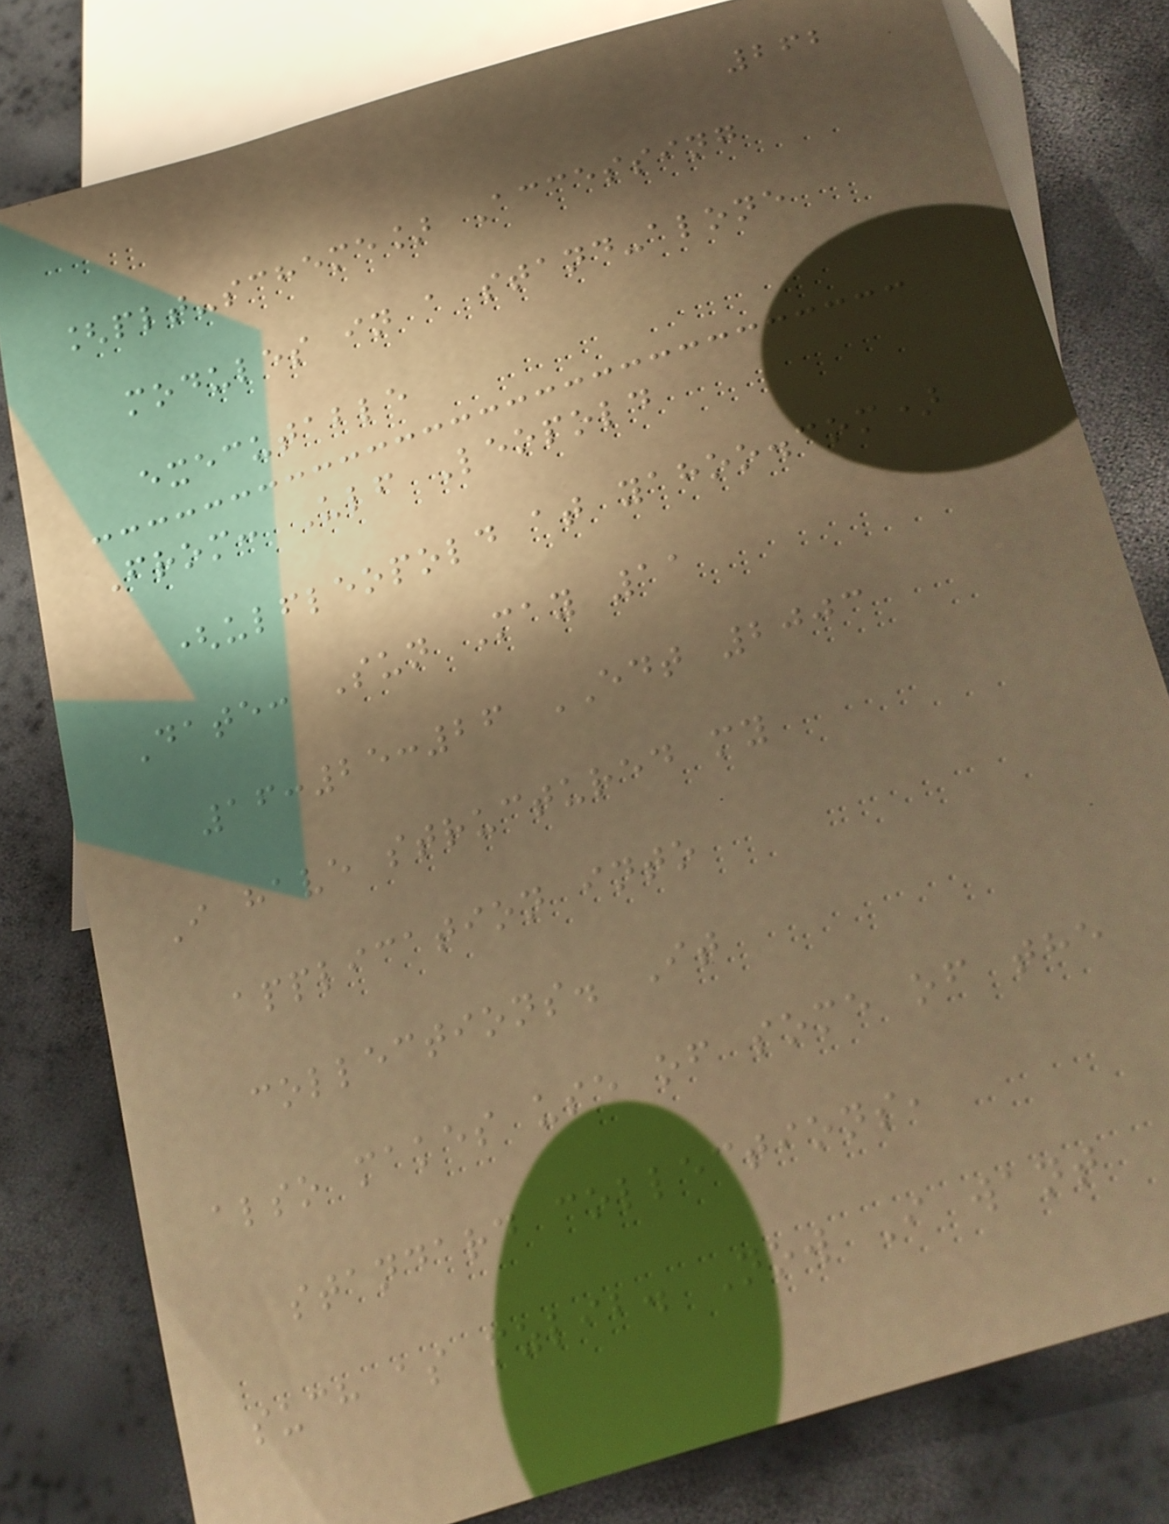262
[plt-scheme] Accessing
modules in a stand-alone
executable
From: Ulf Leopold
(ulfleopold at yahoo.com)
Date: Sun May 11
16:25:26 EDT 2003
I have structured my
application into
collections. It
also makes use of some of the
standard collections,
such as mzlib. Now I want
